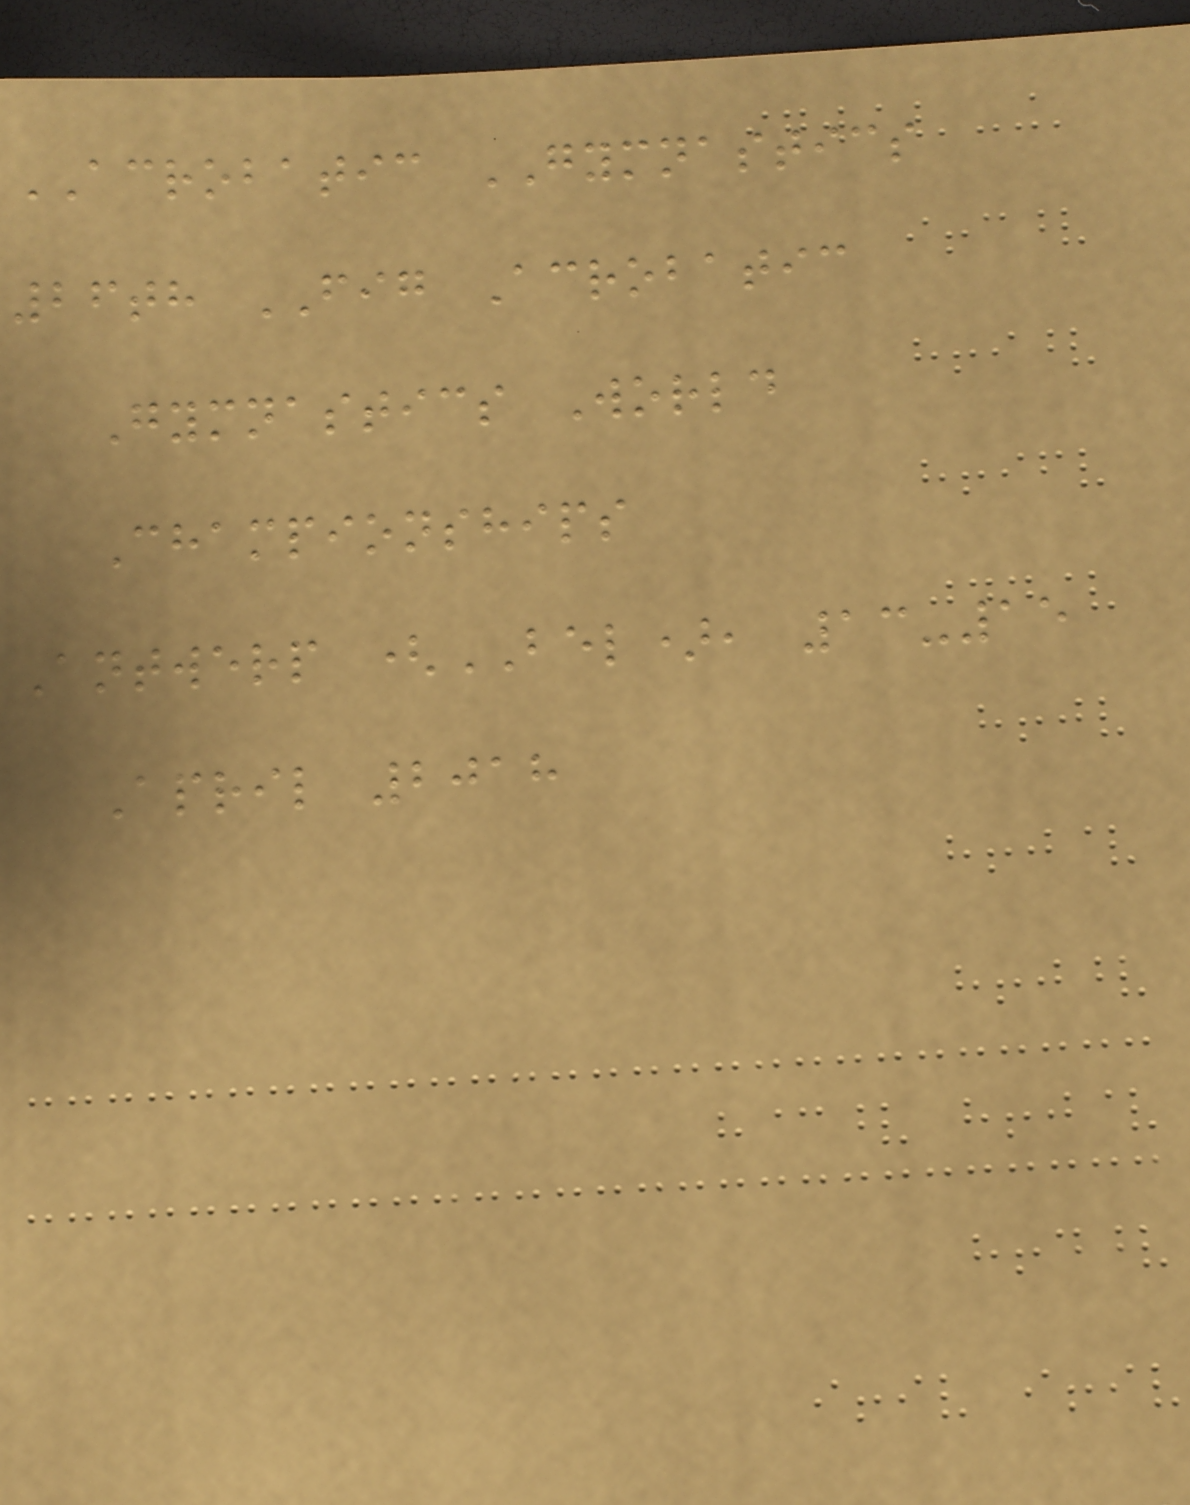ACROBATIC GYMNASTICS
26th FIG Acrobatic
Gymnastics World
Championships
Antwerp (BEL), 13-15
April 2018
